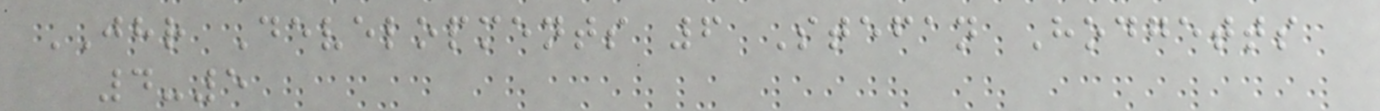JHR Developments 6 Stefan Hodgetts
4-5
